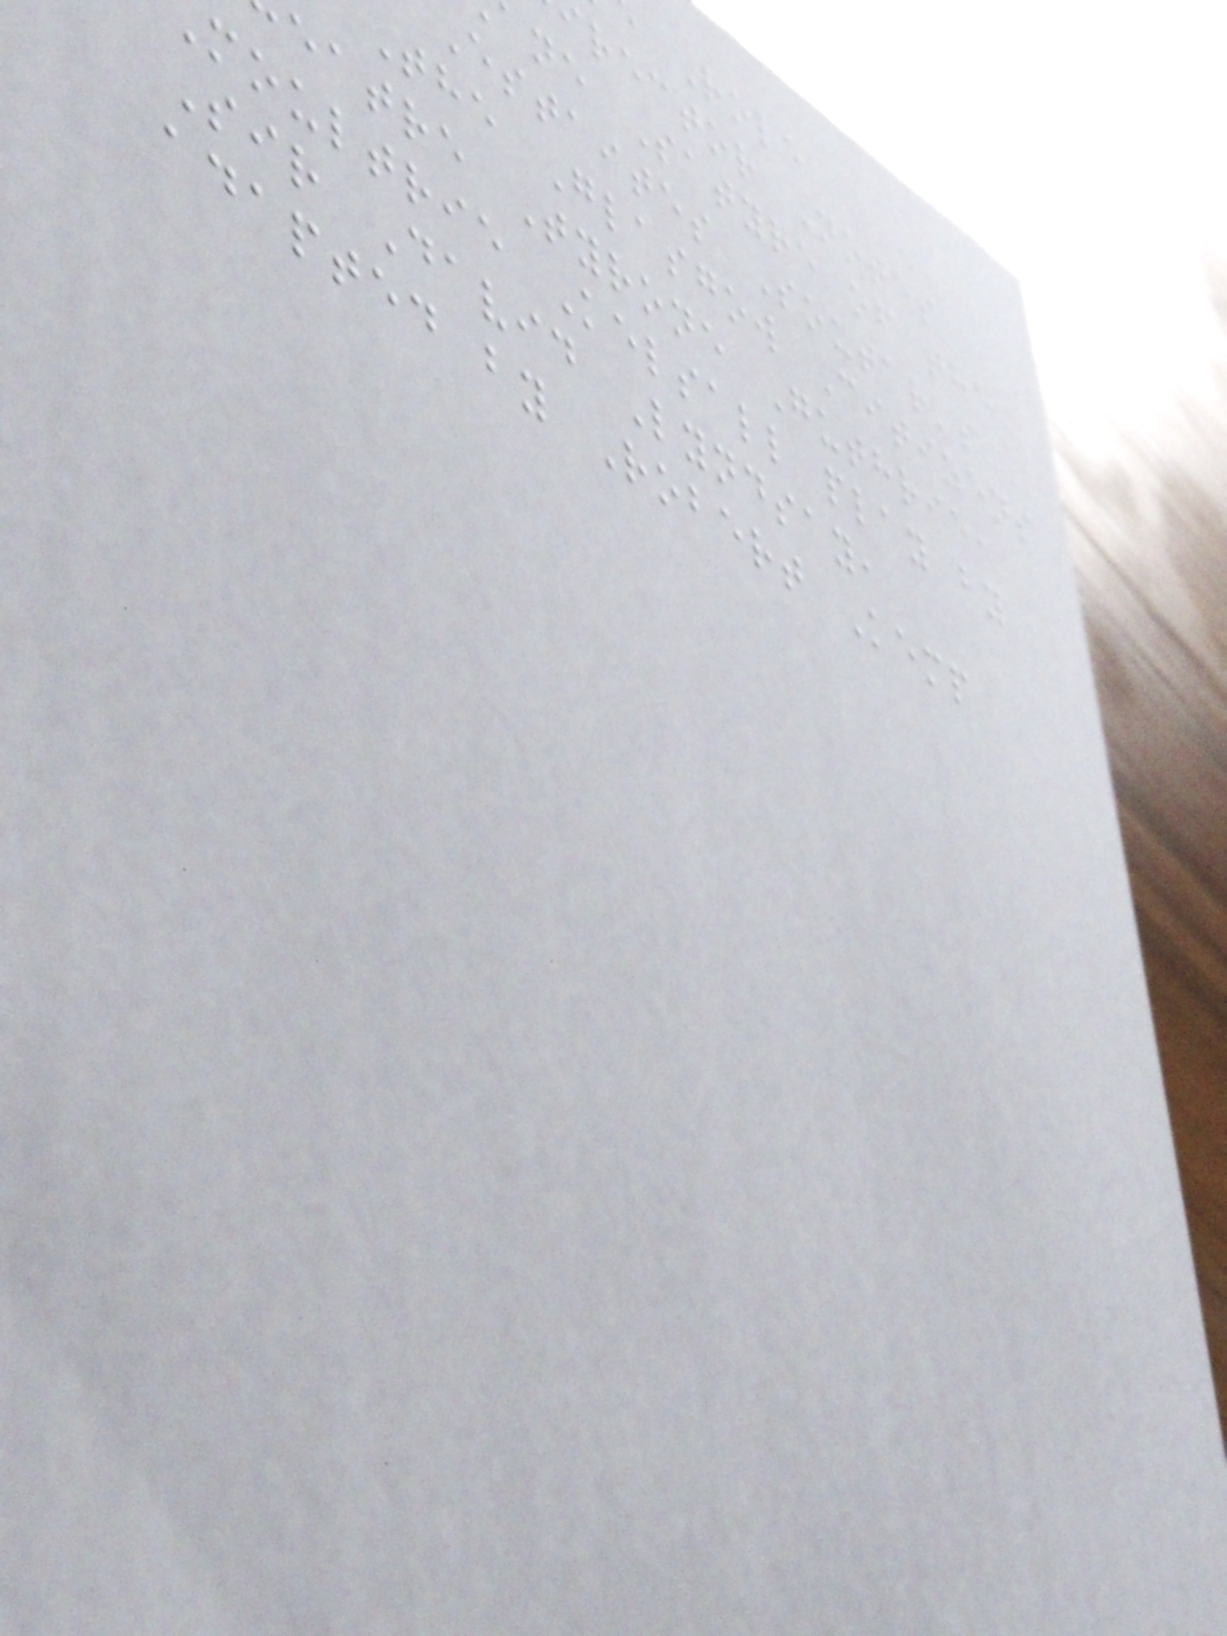Role
rector Notes
ne Satyre of the
Estaites Soutar's
The Glasgow Citizens
eatre Tyrone Guthrie,
moultrie Kelsall play by
Sir David Lyndsay,
adapted by Robert Kemp
